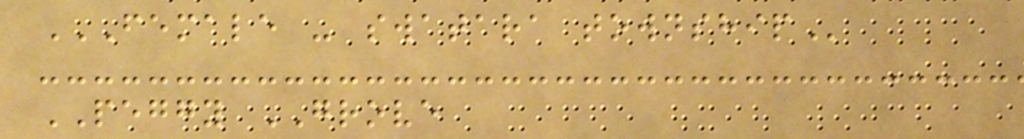FEMALE - SWATARA TOWNSHIP
PEGGY GROVE
